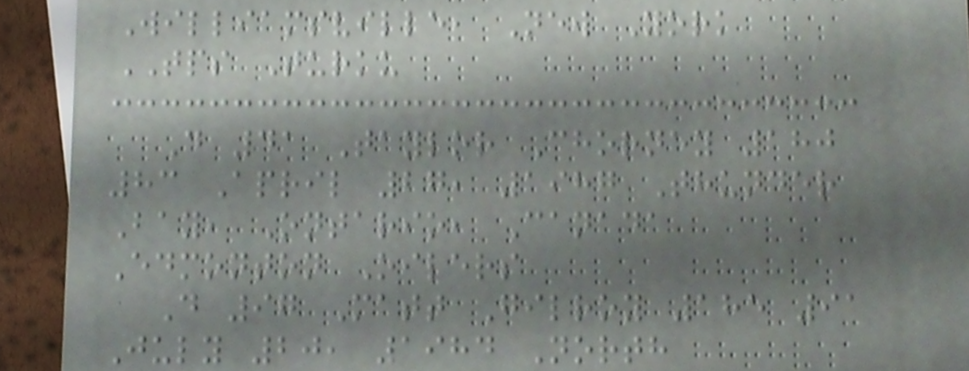Williamsville, New York
TPS Turku
D 41 Taylor Chorney 180
83 April 27, 1987 Thunder
Bay, Ontario, Canada
Edmonton Oilers
D 97 Matt Gilroy 185 91
July 20, 1984 North
